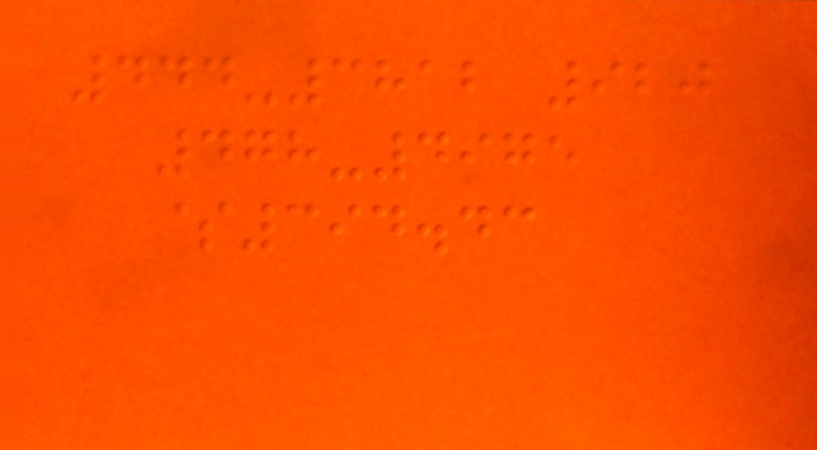444-3812 920
478-4975
$394.43
